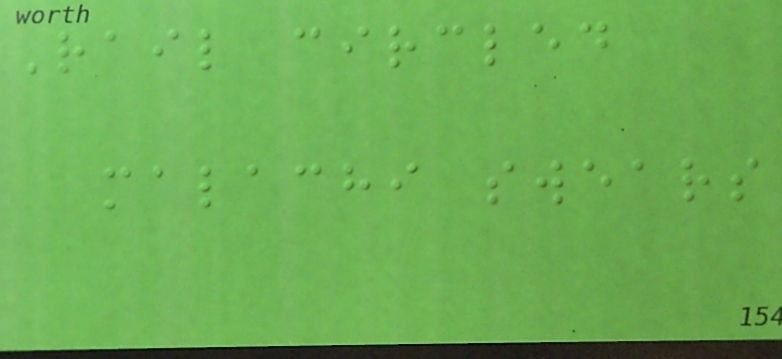Rail circled
malachi swears
